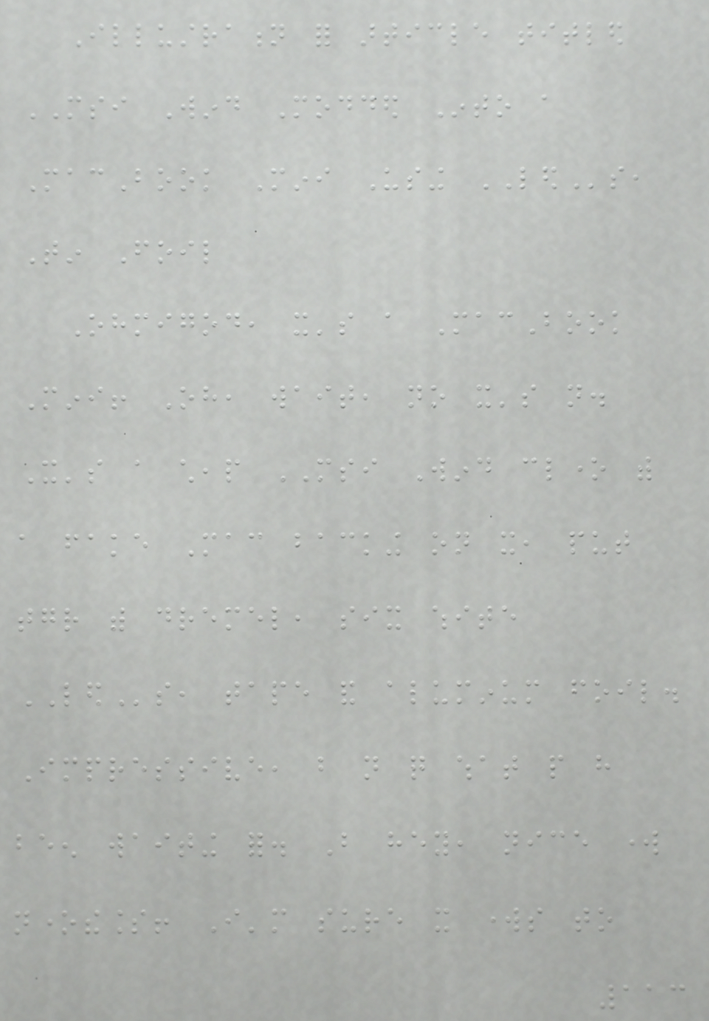Illustration for article titled
MSI Wind Modded Into a
MacBook Mini Using LEDs,
Tin Foil
Ohmigod, it's a MacBook
Mini! Oh, wait, no it's not.
It's a cheap MSI Wind clone with
a fake Mac backing on it, put
together with dremel, six white
LEDs, tape and aluminum foil.
Impressive, but not quite what people have
been waiting for. But hey, nice work
nonetheless! I'm sure it works to
113
